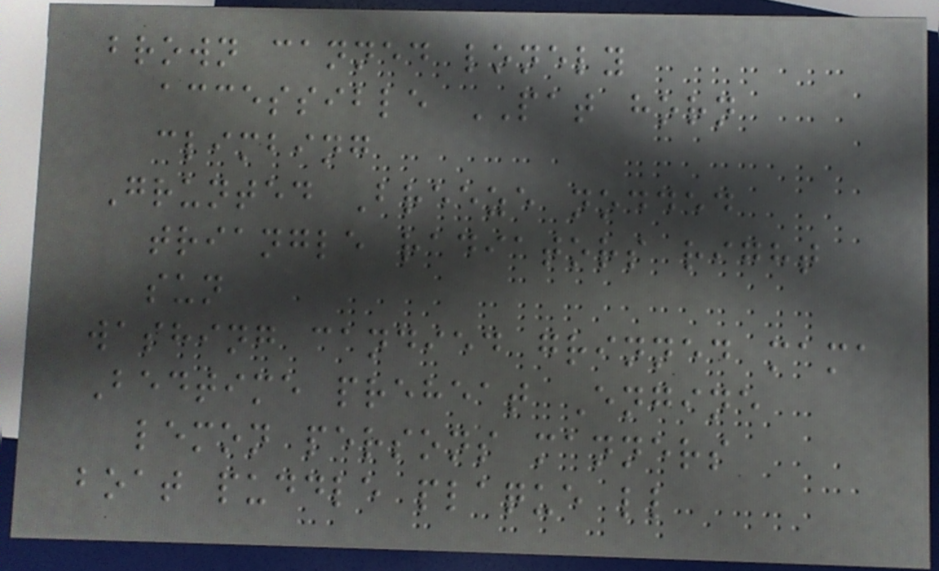brown canned lonely
accessible PAT horn
climbing
Grunted Breeze nodded
triangle radiators right
sun
washing candied grinned mama
Bedtime preheat Engine
lemon persons manners
boat puddle plaque ll
